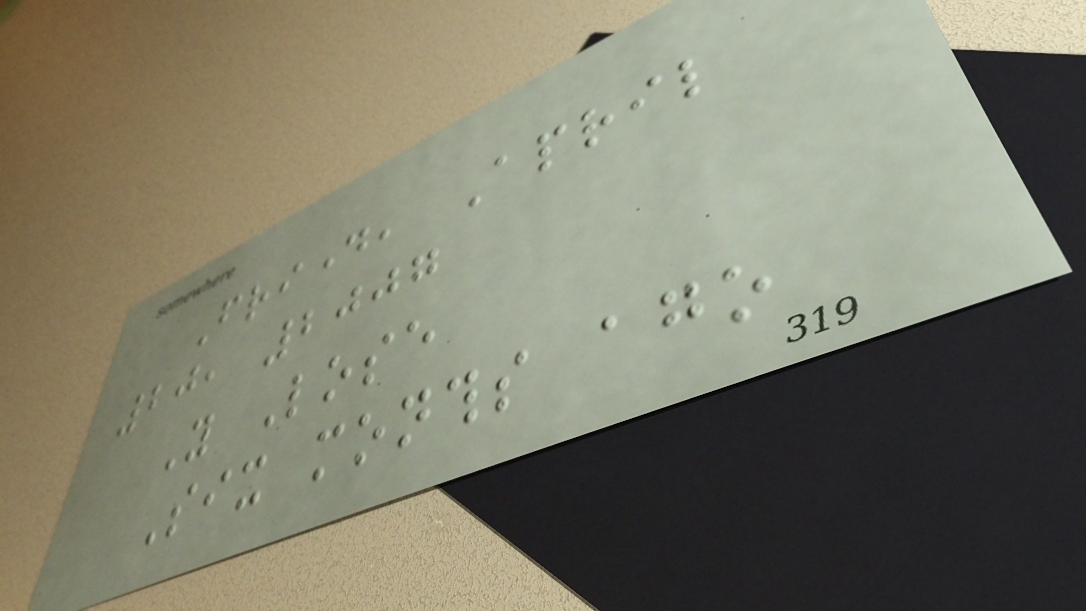Friday, April
20, 2007
You Lose
Six months ago
